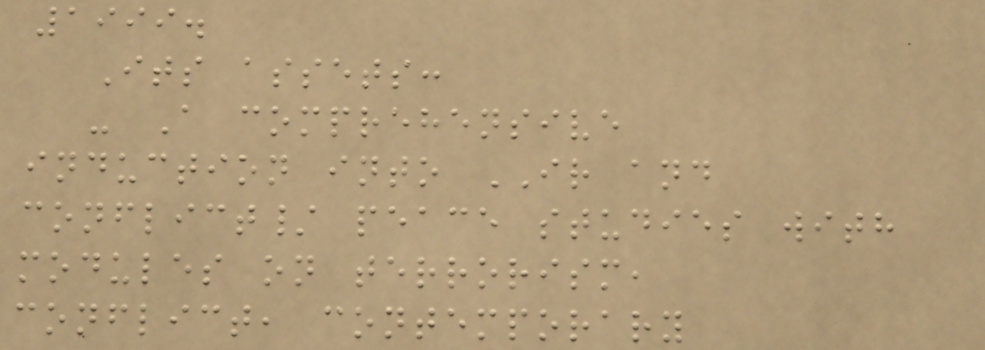1999.
Its assets:
- A comprehensive
induction into IR and
conflict/ peace studies with
modules on terrorism,
conflict, contemporary
